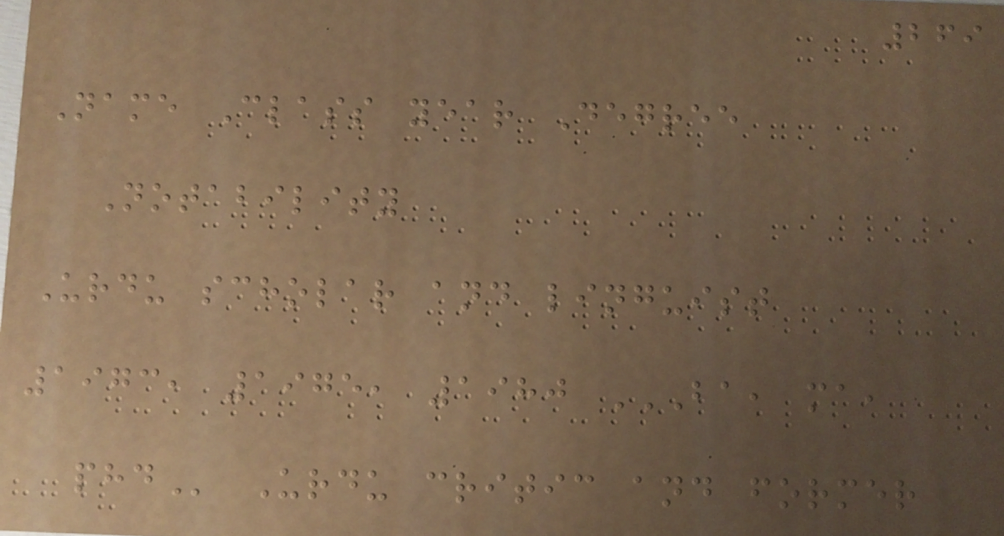269
Name Class year Degree
Notability
Urdu scholar and linguist
1973, 1975, 1980 BA, MA,
PHD Urdu critic and former
